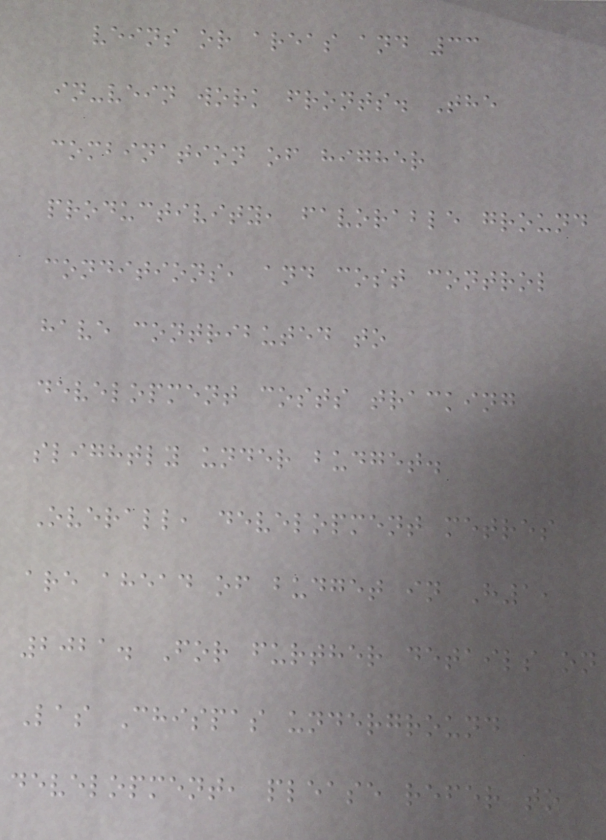veins or areas and 33
in-vein work fronts. The
combination of higher
productivity, favorable ground
conditions, and cost control
have contributed to
development costs tracking
slightly under budget.
Overall, development metres
are ahead of budget in H1,
2021. For further details on
Las Chispas underground
development, please refer to
